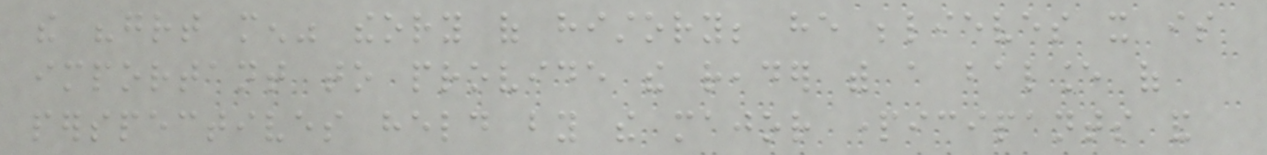the "great men" theory of history; he believes it is
important to provide the reader with a balance of
perspectives held by the major participants and
